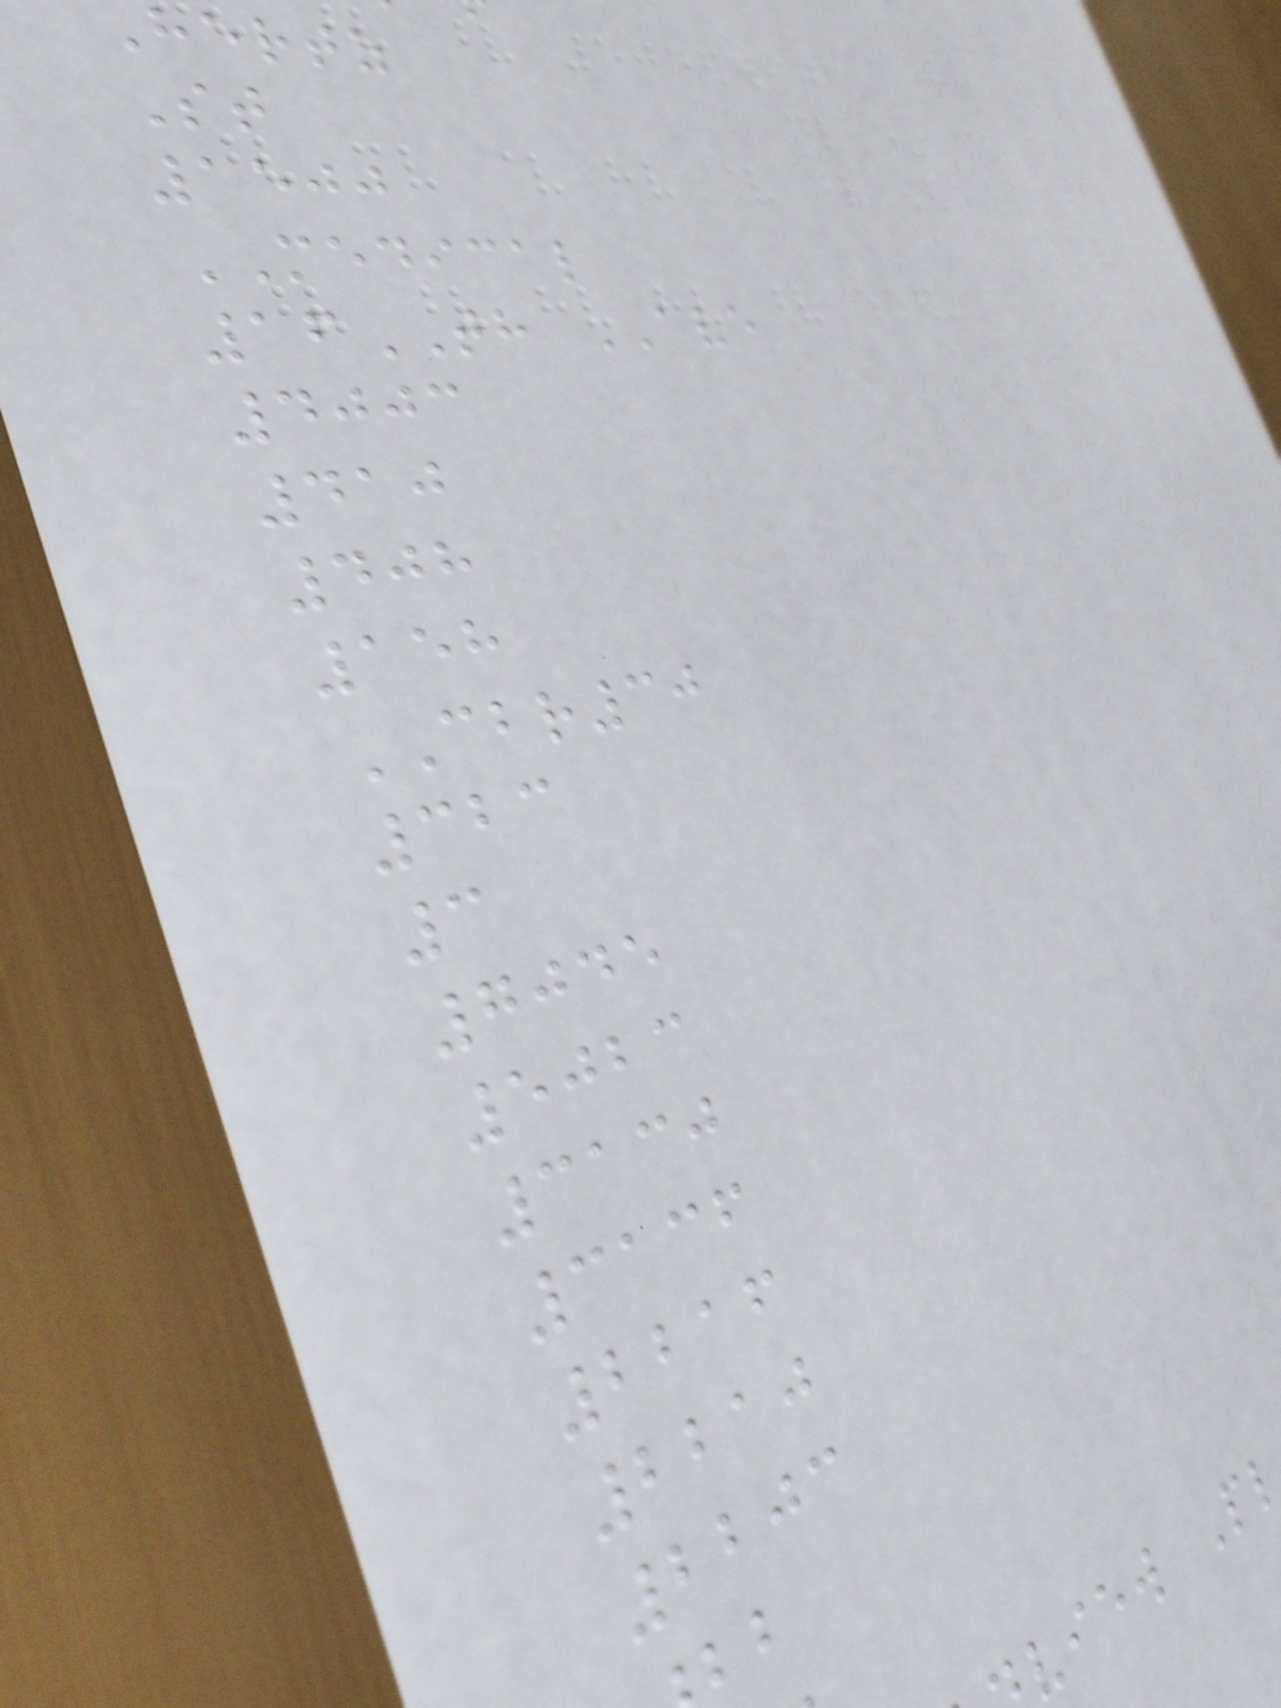hertz
St
1500
MEDICAL
16TH AVE
4003
410
408
158
CBR30
323
3
7045
5023
3130
3136
2216
2210
2203
view P
